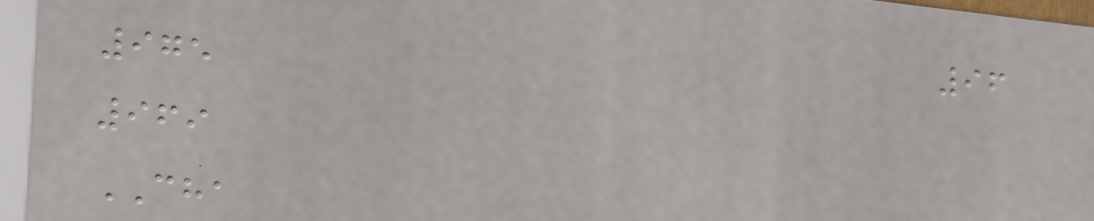96
975
969
CHA
